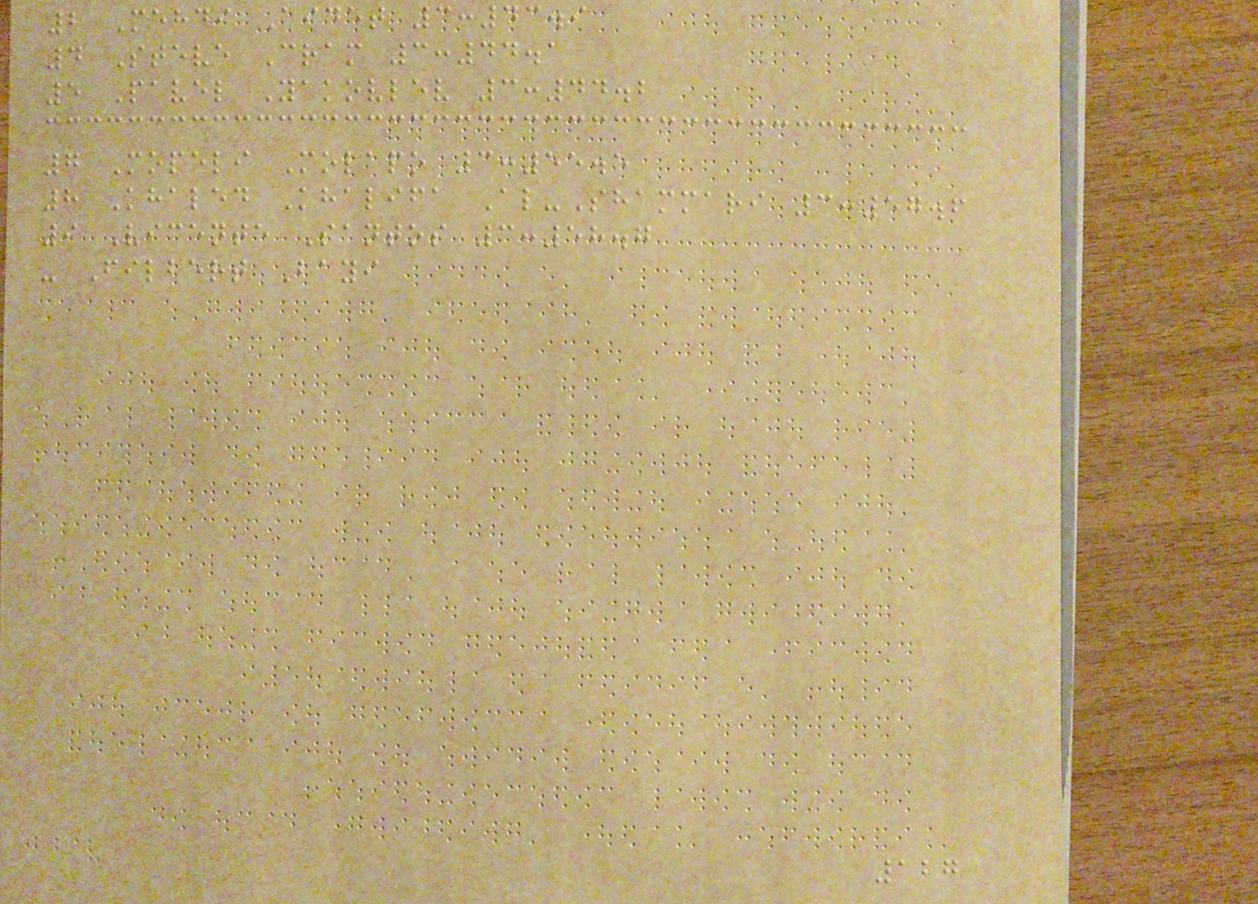2 Mehdi Aidet 3:43.9
4 Steve Cram 3:44.1
5 Pavel Yakovlev 3:44.2
7 Mopeli Molapo 3:55.5
8 Khaled Khalifa Al-Shammari 3:57.6
9 Vicente Santos 3:58.7
- Filbert Bayi
127
